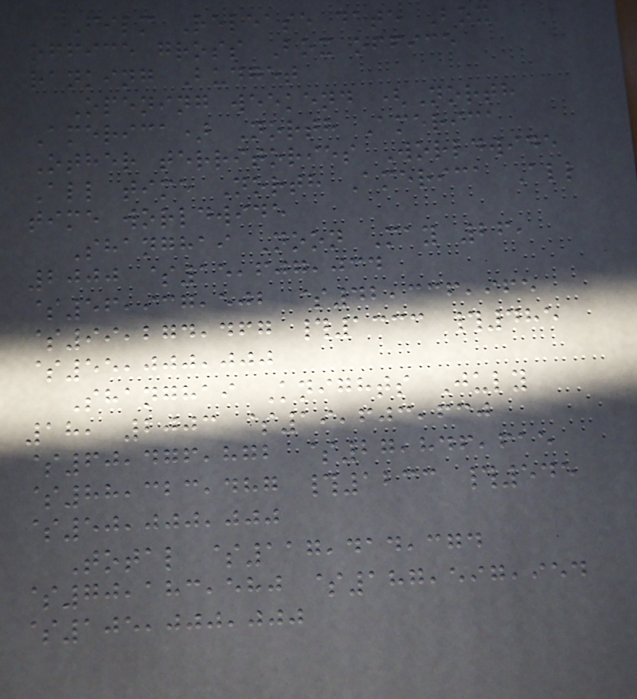Film Release date Box
office gross Box office
ranking Budget
Opening weekend (North
America) North America
Other territories Worldwide
All time North America All
time worldwide
Shanghai Noon May 26,
2000 $15,607,034
$56,937,502 $42,336,965
$99,274,467 #1333 #485
$55,000,000
Shanghai Knights July
18, 2003 $19,603,630
$60,476,872 $27,846,615
$88,323,487 #1233 #545
$50,000,000
Total $117,414,374
$70,183,580 $187,597,954
$105,000,000
